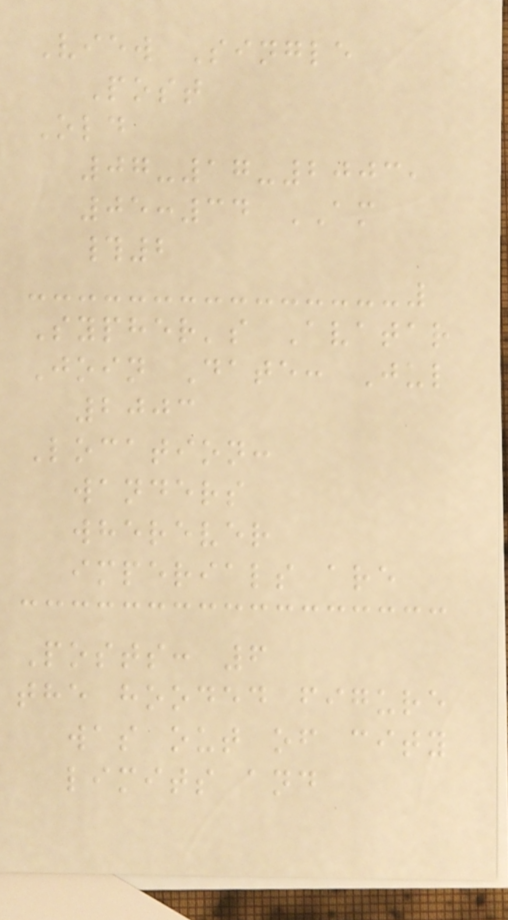View Single
Post
Old
07-17-2003,
05:34 AM
#2
Sypher's Avatar
Join Date: Jul
2003
Location:
wanders
wherever
imperials are
Posts: 6
the hooded figure
was out of city
limits and
